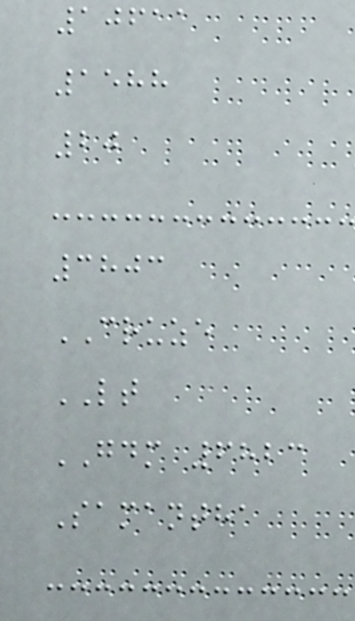10611
1588
20
3803
CRUZE
LT
GDM 6823
Samantha
